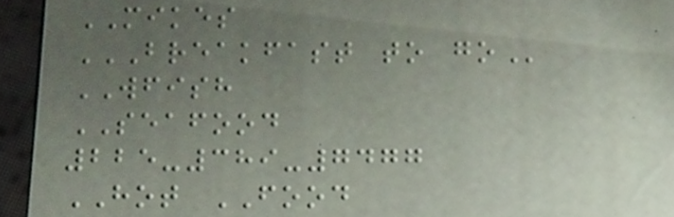MIKES
BREAKFAST TO GO
WFISH
SEAFOOD
225-389-7477
HOT FOOD
